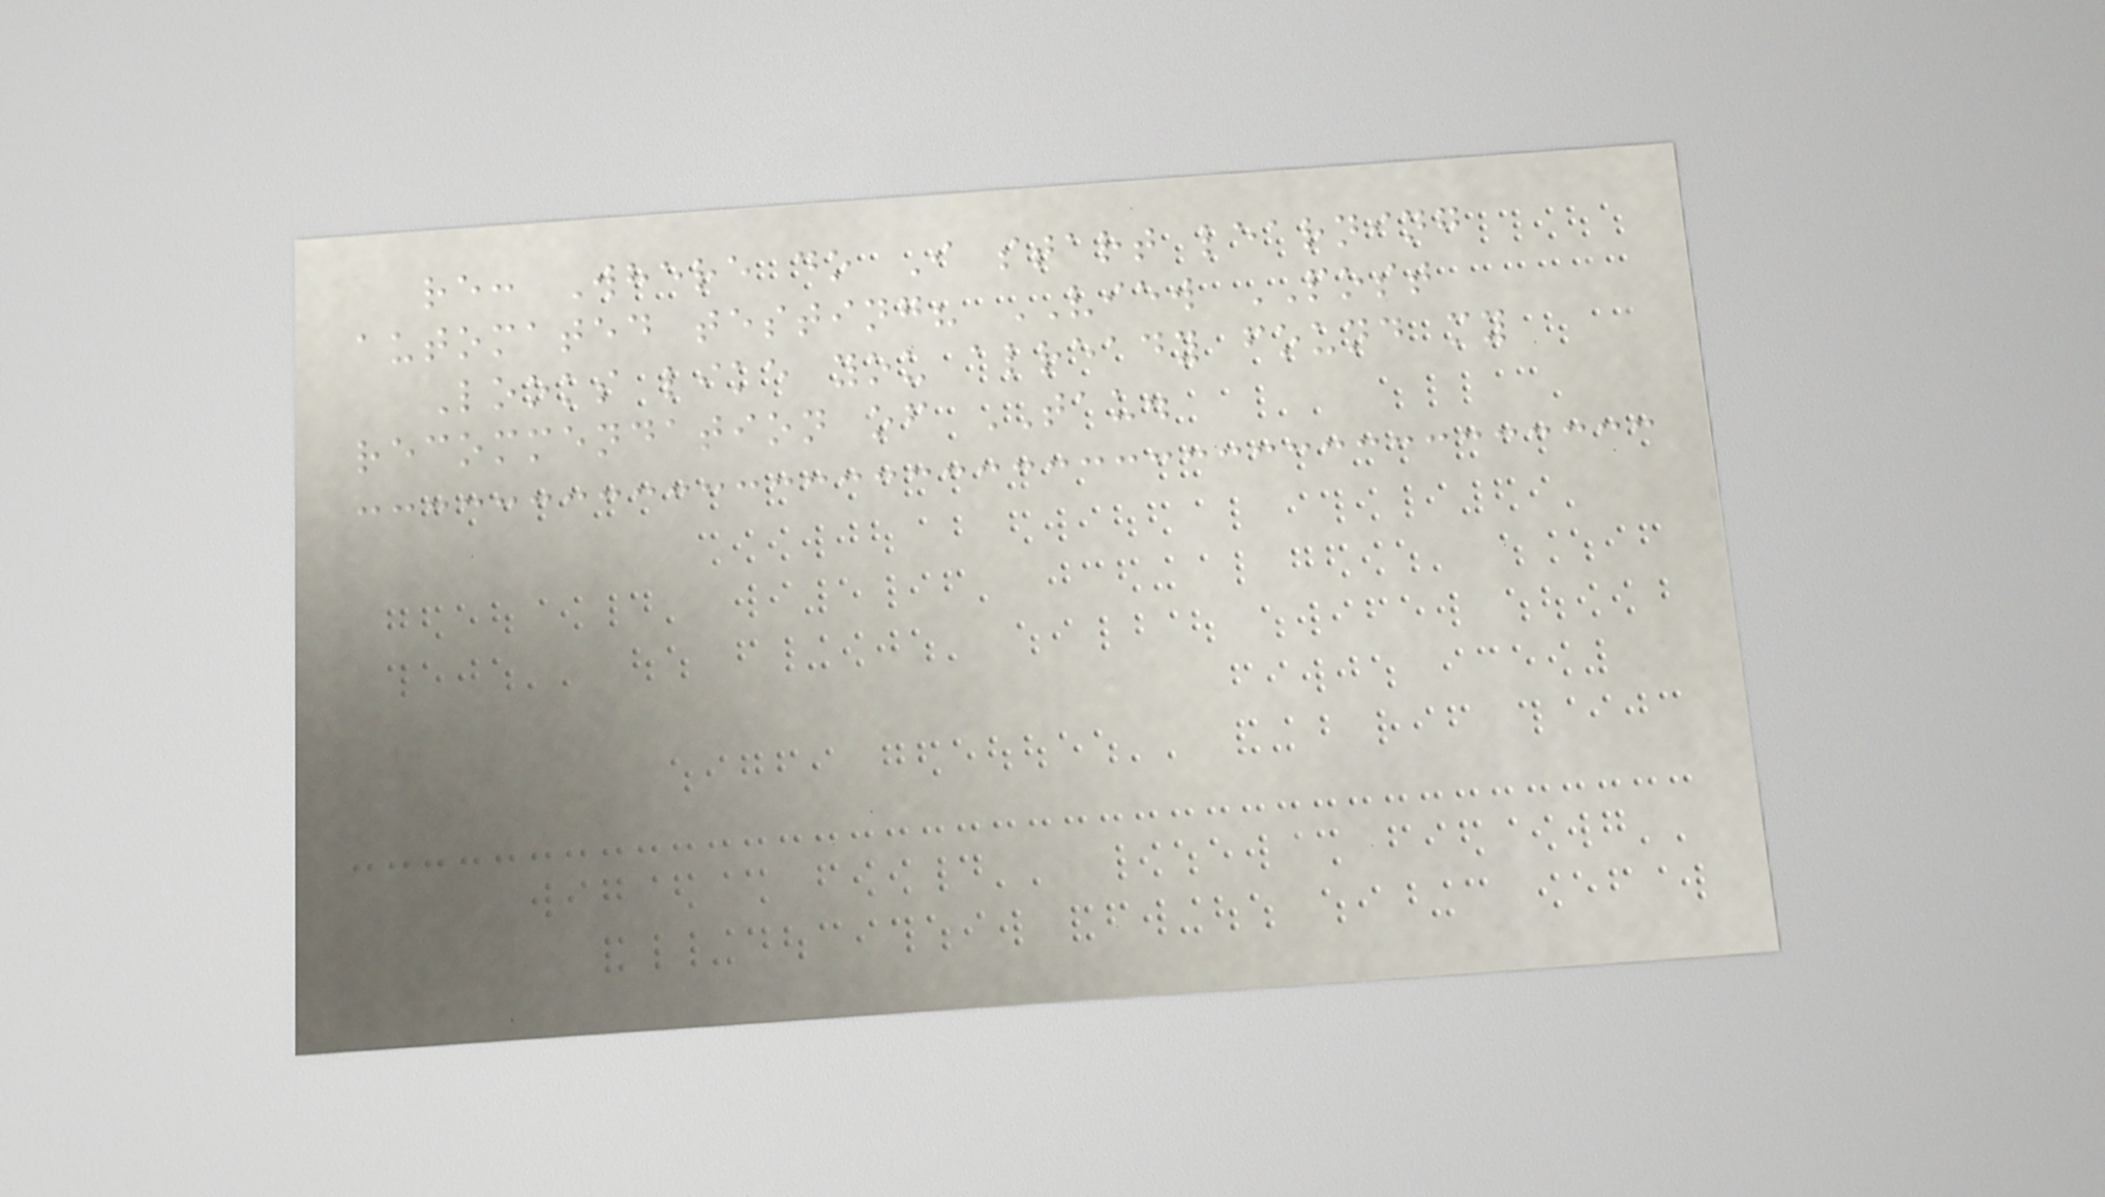re: Where do I start learning
automated testing? VIEW POST
Looks like you already found my
recommendation of TAU.
